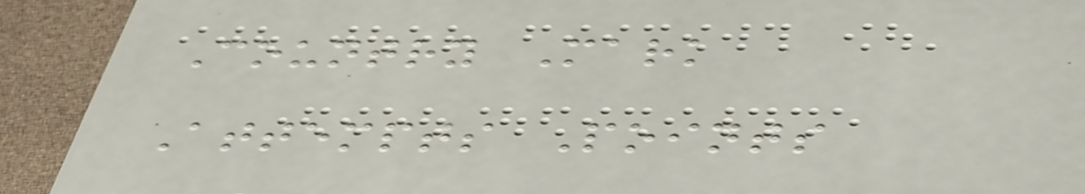Country Mark
Attempts Points
